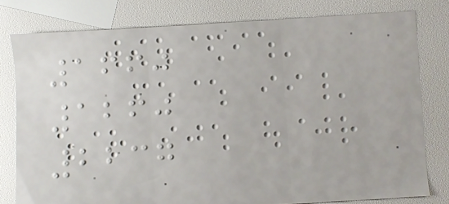1660
1260
2237
